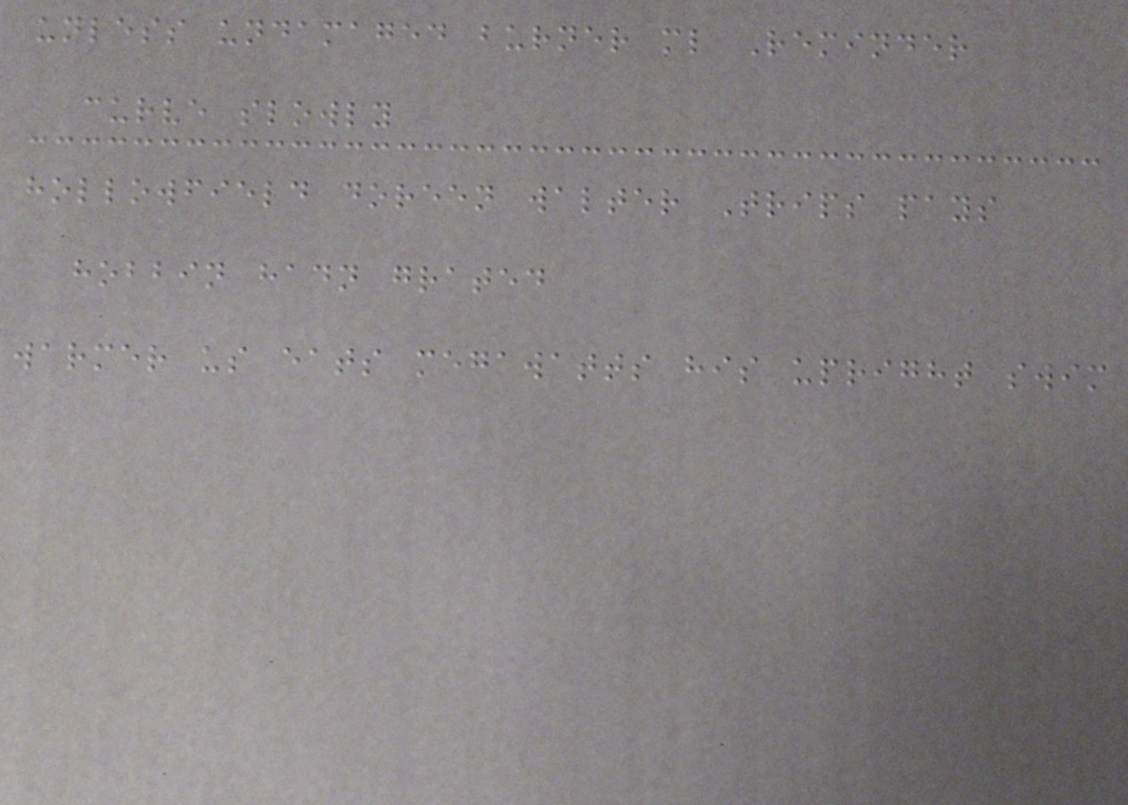unless undamaged burner ml Reminder
curve slowly
hollowfield doreen walter Trips pays
hobbin hadn grated
warmer us eats megawatts his upright swim
